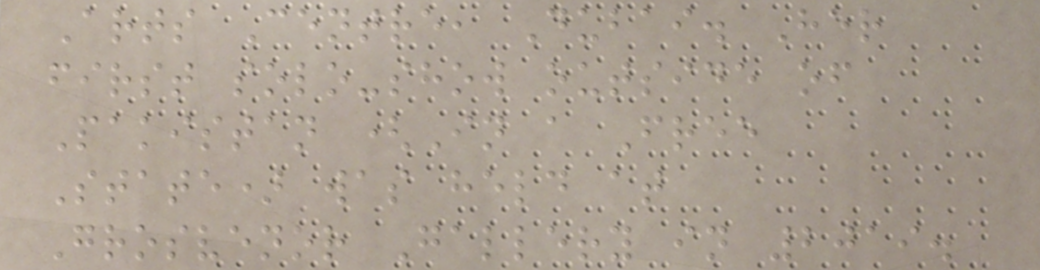Arts Centre, Dubai. Her
first solo-show outside of
Pakistan (In a Free
State) was held at
Grosvenor Gallery in 2019.
